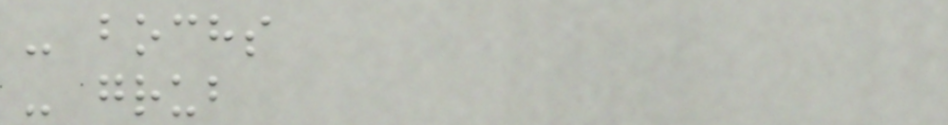- bochs
- grub
